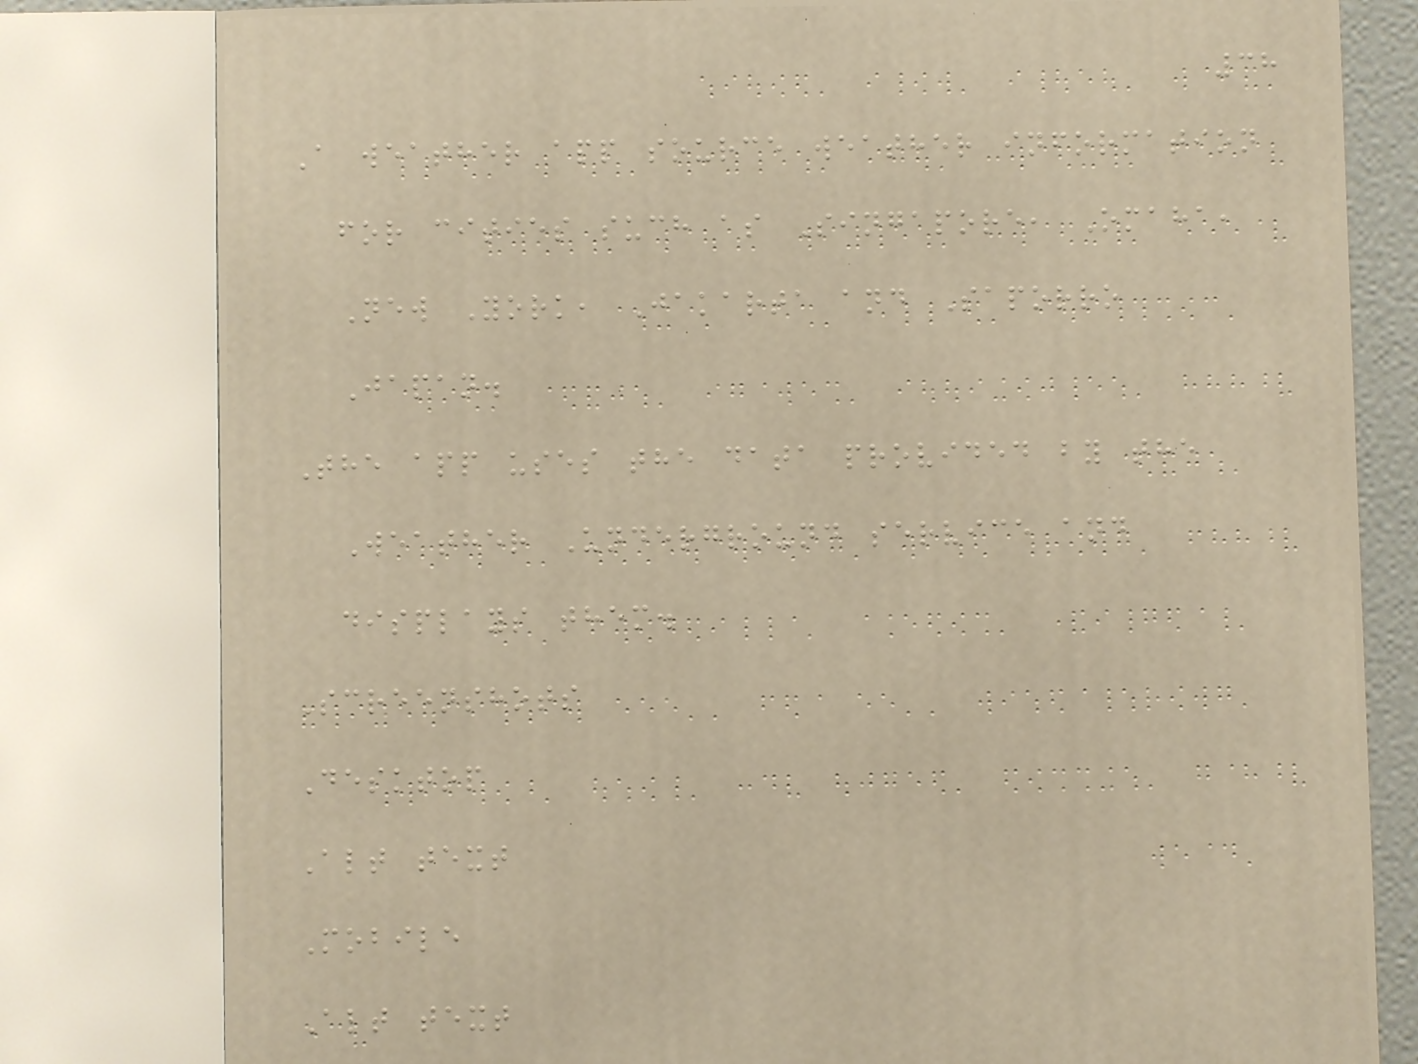38
A weather app source weather information
for cities such as Singapore, Omaha,
New York, Jakarta and Saporro
Japan.
The app uses the data provided by the
Weather Underground service and
displays them.
Screenshots
Desktop
Alt text
Mobile
Alt text
